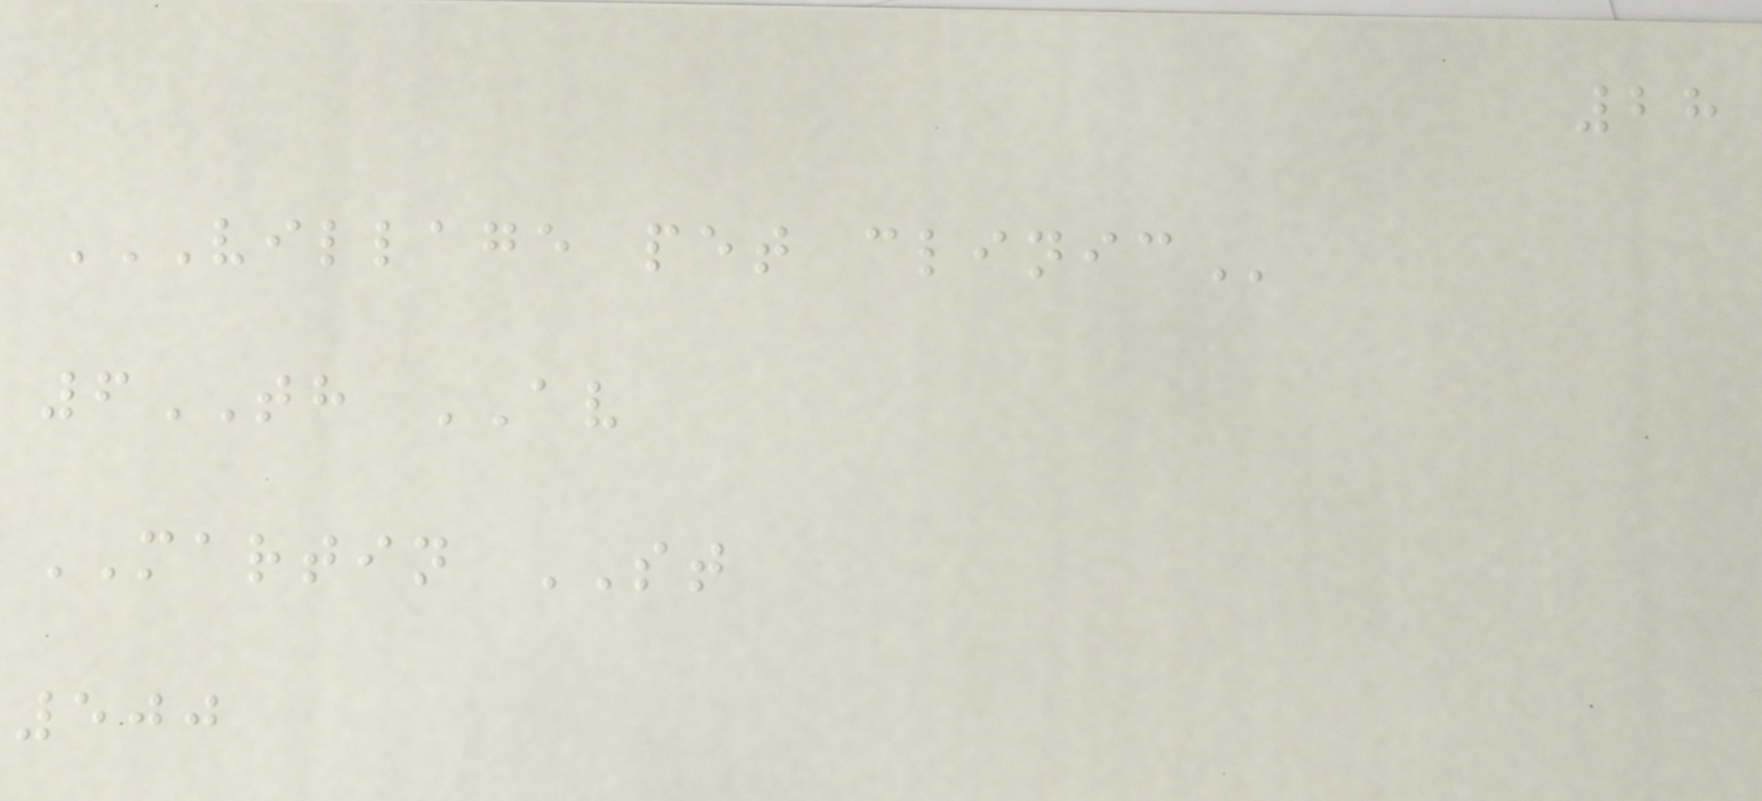28
VILLAGE PET CLINIC
6TH AV
MARTIN ST
500
